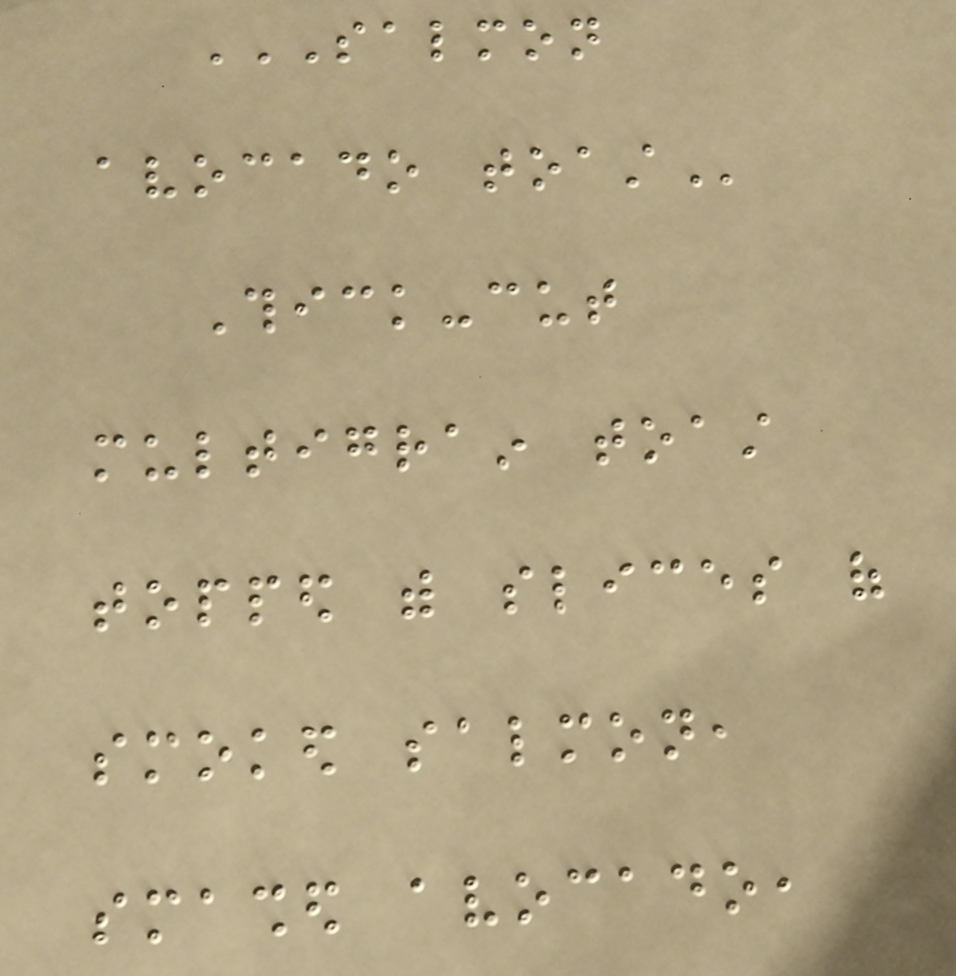SALMON
AVOCADO TOAST
Thick-cut
multigrain toast
topped with slices of
smoked salmon,
smashed avocado,
